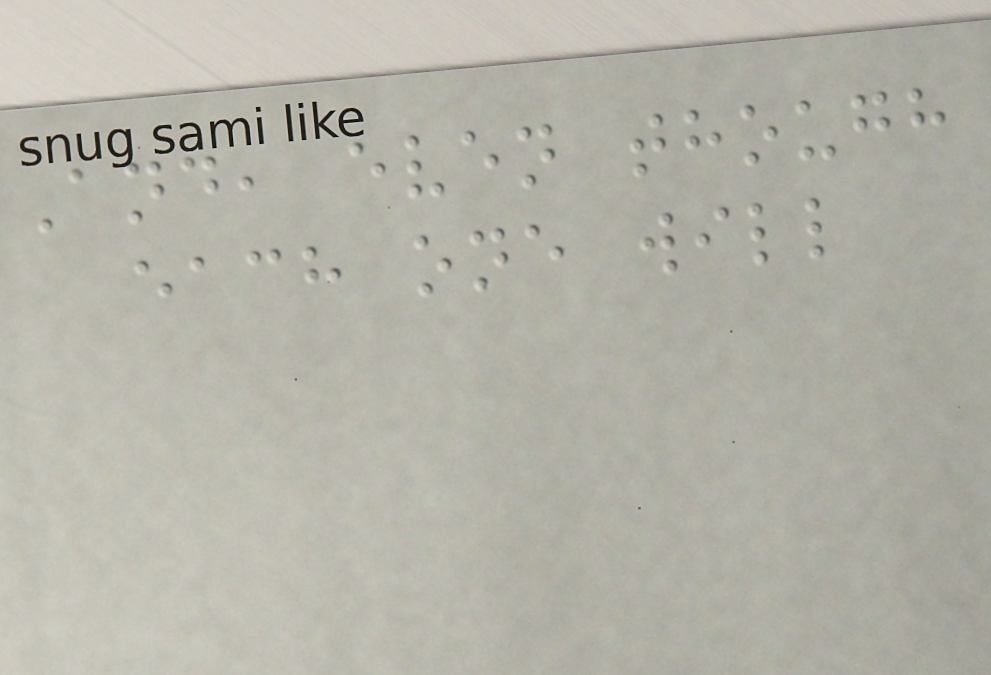And, even though
each one will
